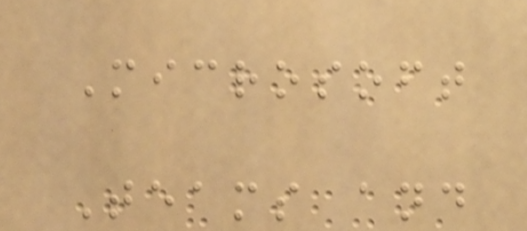Microsoft
Teams and
